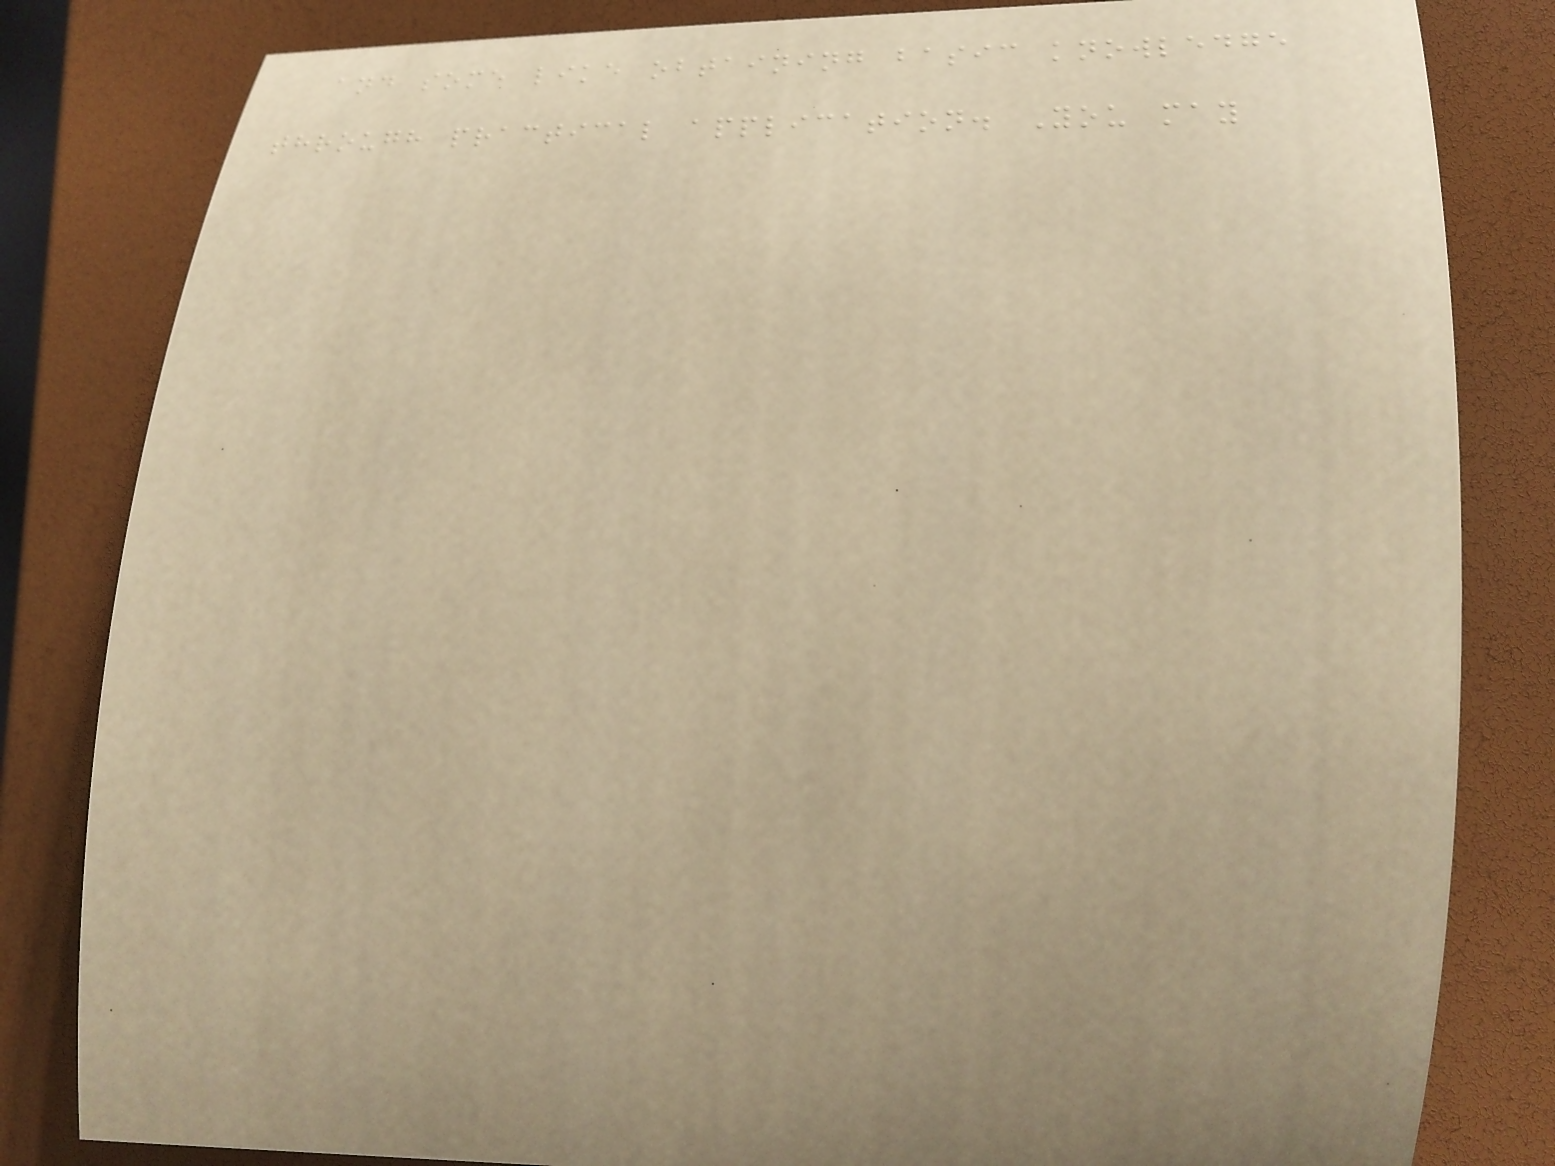and some like obtaining basic knowledge
through practical application. You may
